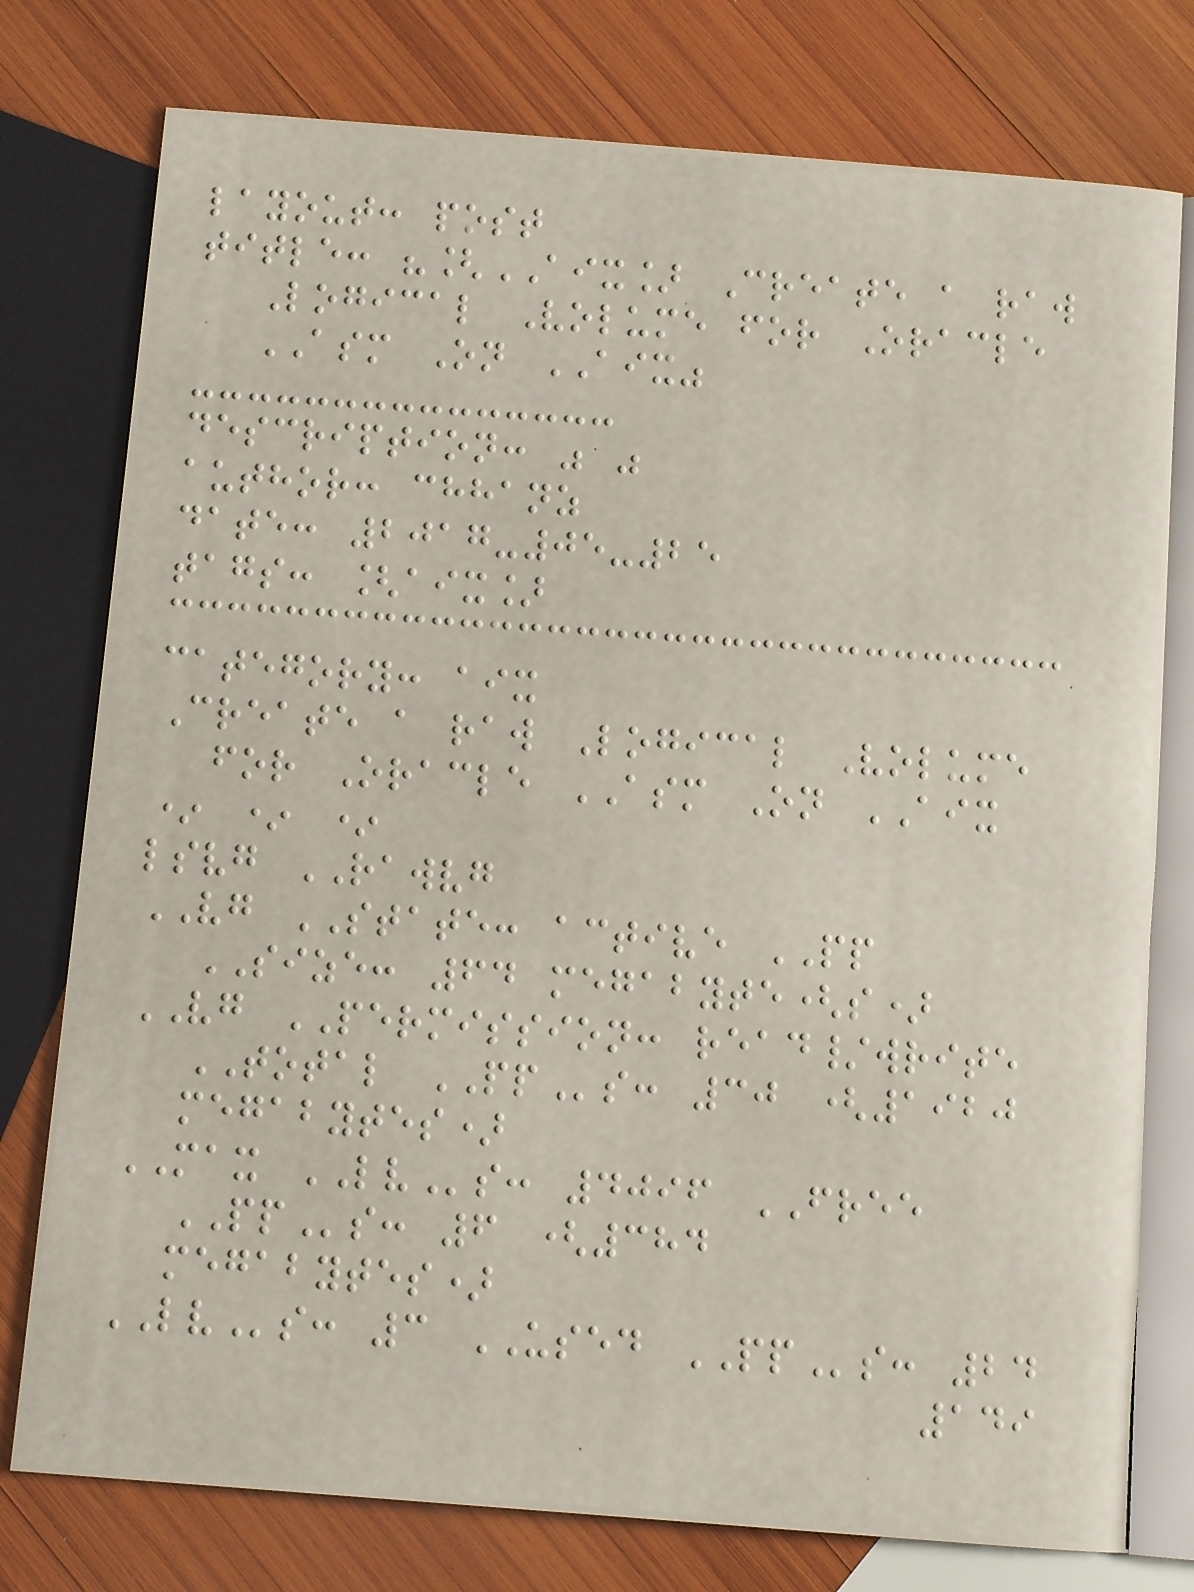layout: post
title: "[AIX] Create a raw
Logical Volume for Oracle
ASM On AIX"
description: " "
author: chhanz
date: 2017-05-25
tags: [aix]
category: aix
Create a raw Logical Volume
for Oracle ASM On AIX
* * *
lsvg RAWVG
VG STATE: active PP
SIZE: 64 megabyte(s)
VG PERMISSION: read/write
TOTAL PPs: 30 (1920
megabytes)
MAX LVs: 4096 FREE
PPs: 6 (384
megabytes)
LVs: 3 USED PPs: 24
149
